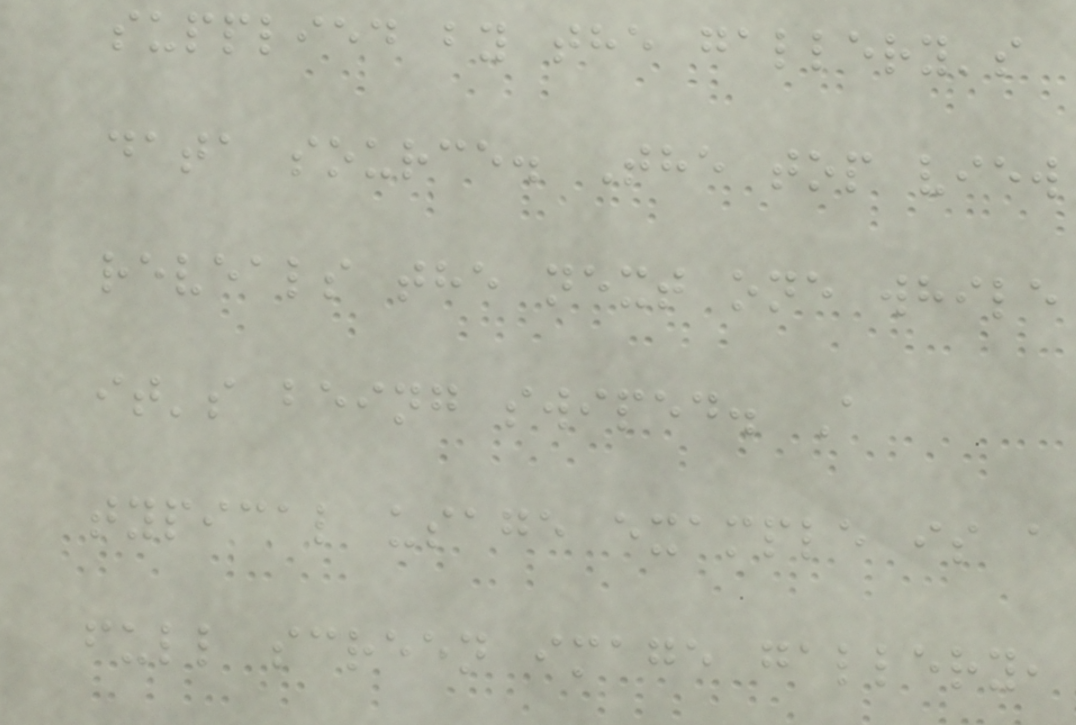supplied by the gallery's
data source. The top view
reveals the next one while
it's being swiped. A
typical usage example is a
full screen image gallery,
